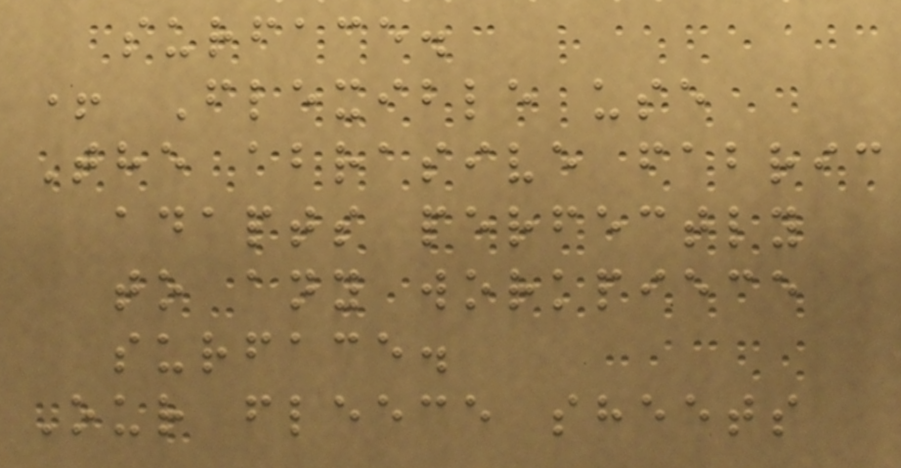surface.
+ Flexible use
The abrasive fabric
adapts perfectly
to any workpiece
surface.
Our fleece sheets
